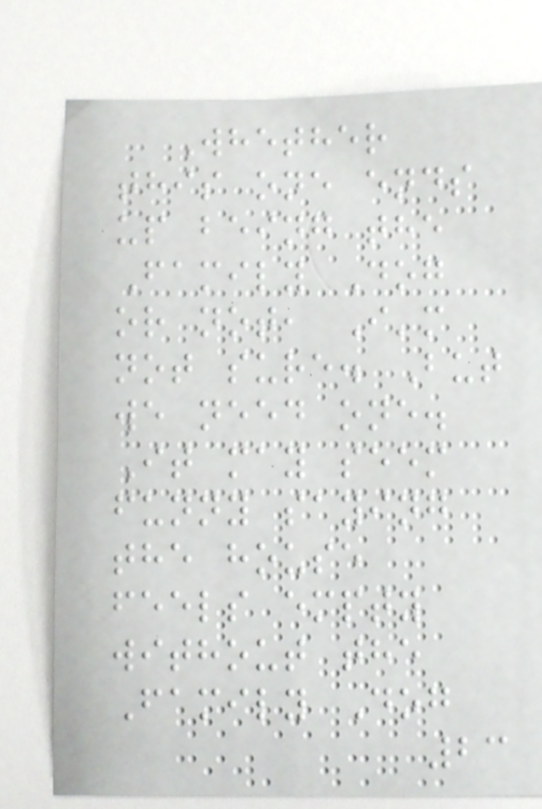Whether
this one ends
up being the
Family Dog
or not, I'm
not sure. But
we need one.
It may seem
funny saying
the house
feels empty
without the
Family Dog
23
